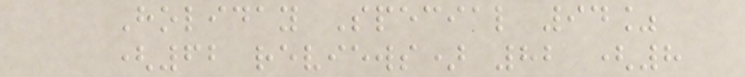Holiday Special 94%
(62 reviews) 82 (8
